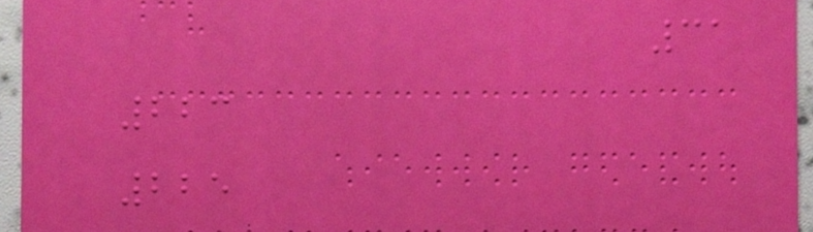31
223
225
